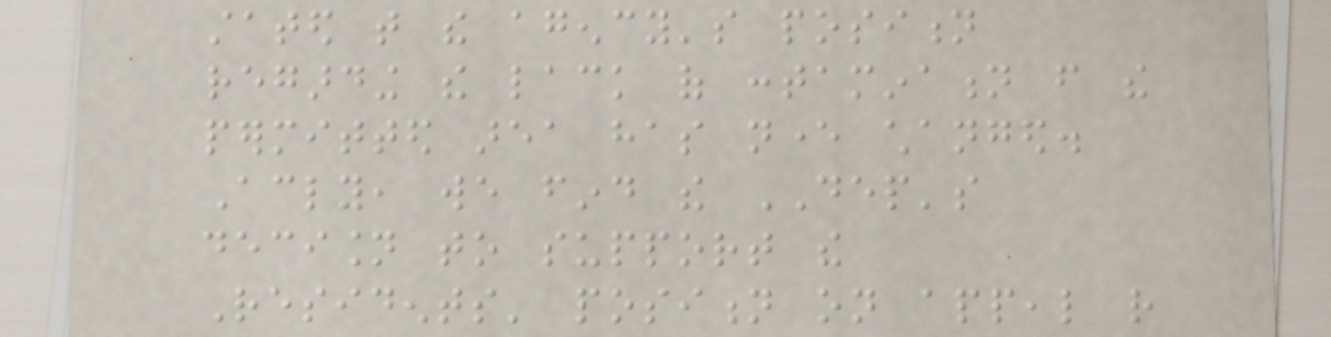stated that the agency's position
regarding the lack of contamination from the
permitted area has never changed.
Accordingly, we find the DEP's
decision to support the
Residents' position on appeal rather
